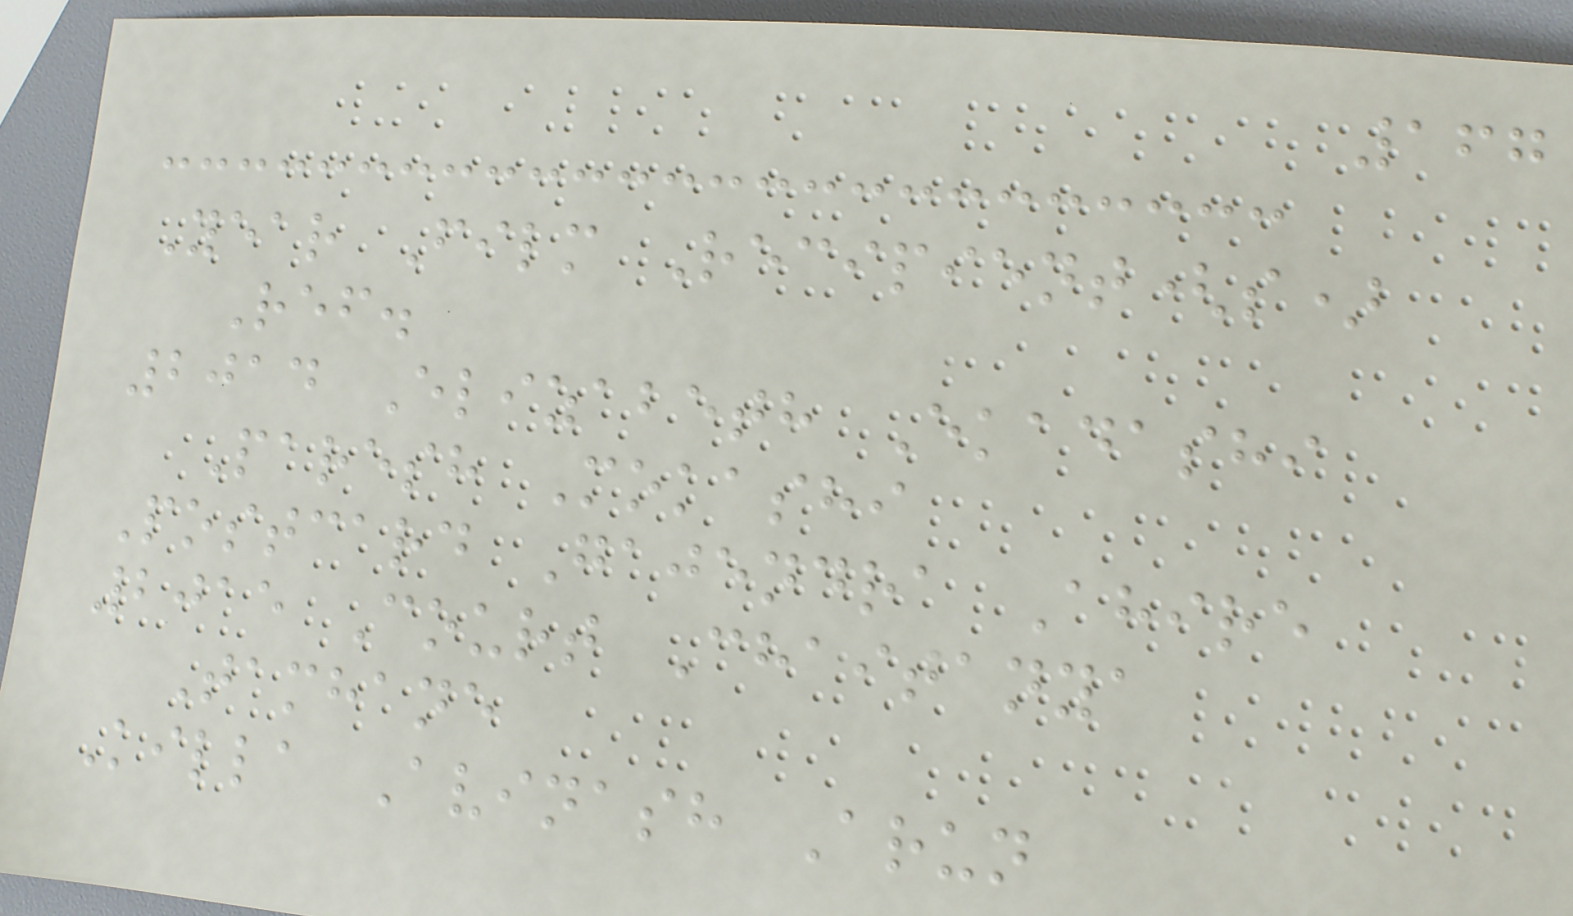167
Year Film Recipient(s)
Ref.
2014 Elizabeth Ekadashi
Paresh Mokashi
Postcard Gajendra Ahire
2015 Court Chaitanya
Tamhane
Killa Avinash Arun
